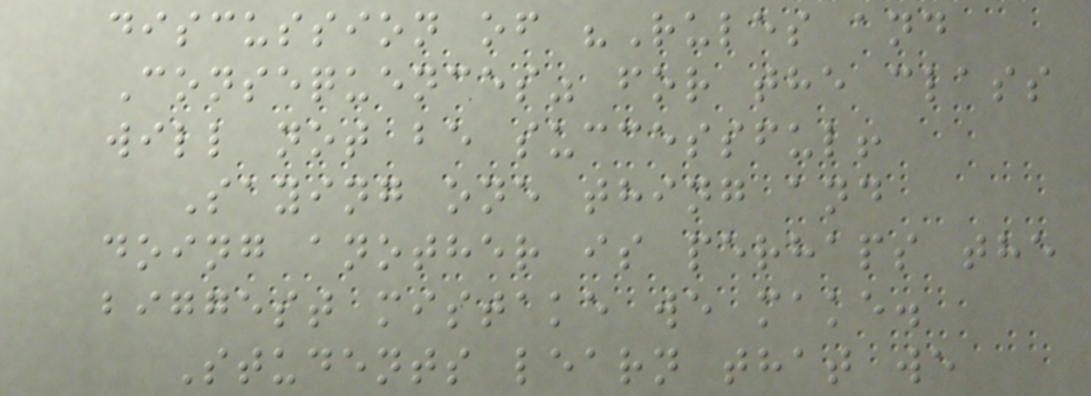discussion of "Rules and
Consequences" for the class
will not be successful!
Saying one thing and
doing another is perhaps the
biggest mistake we make.
Students learn that we
